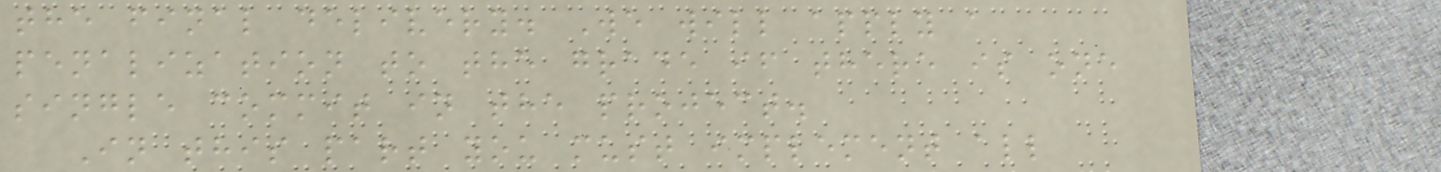the final delivery. We will apply a
penalization to the grade if there is one
single commit in the project.
In this part you must implement all
